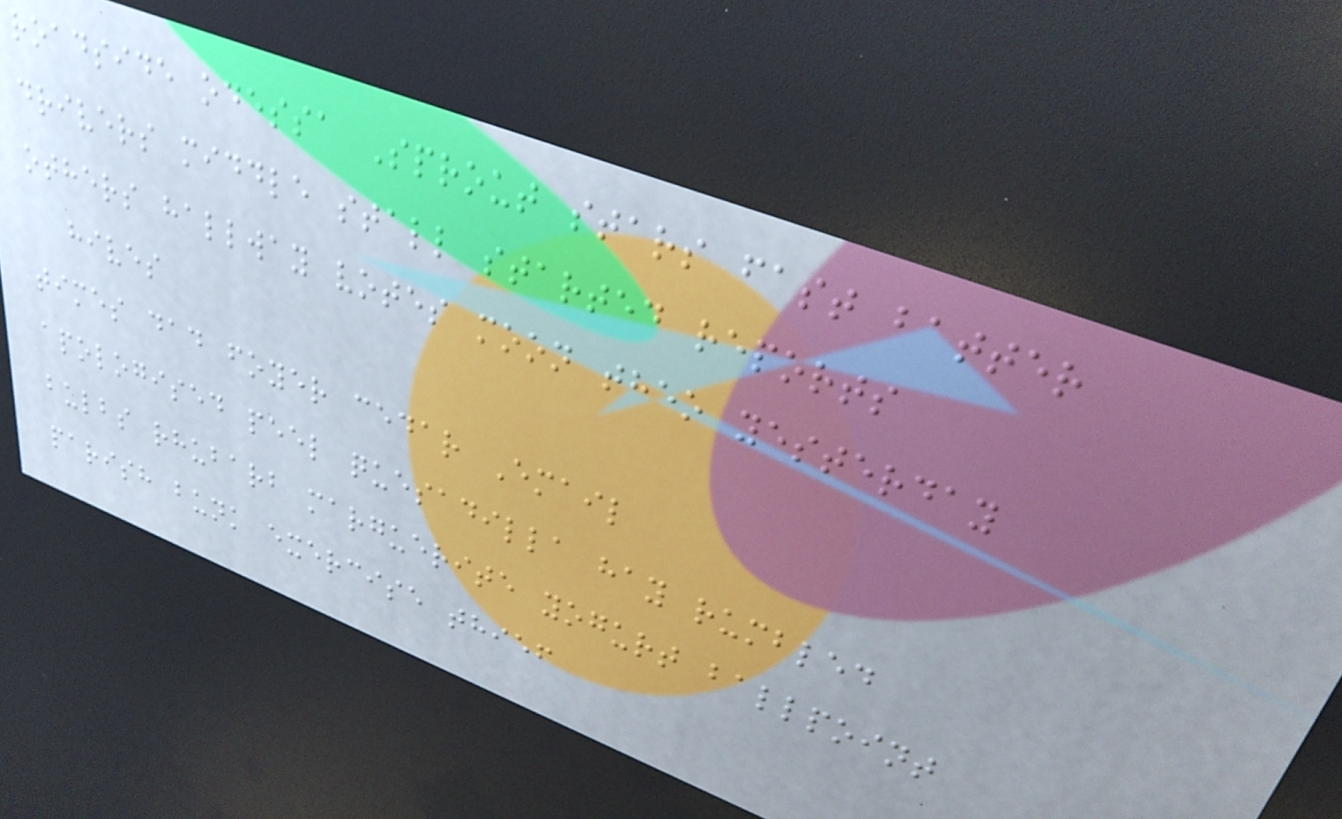roadside odessa Sprout stars fast batter
drivers middle stall started reports
others hallway votes moon theo yesterday
hives
times dad foyer cedar Email
apologised peel quesadilla hay rumbled
bulbs rhubarb marguerite yogurt ballpoint
parish bunk exercise thief
